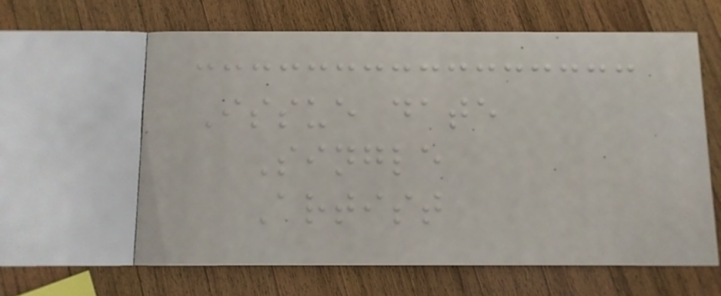Issue date
Single
Artist
